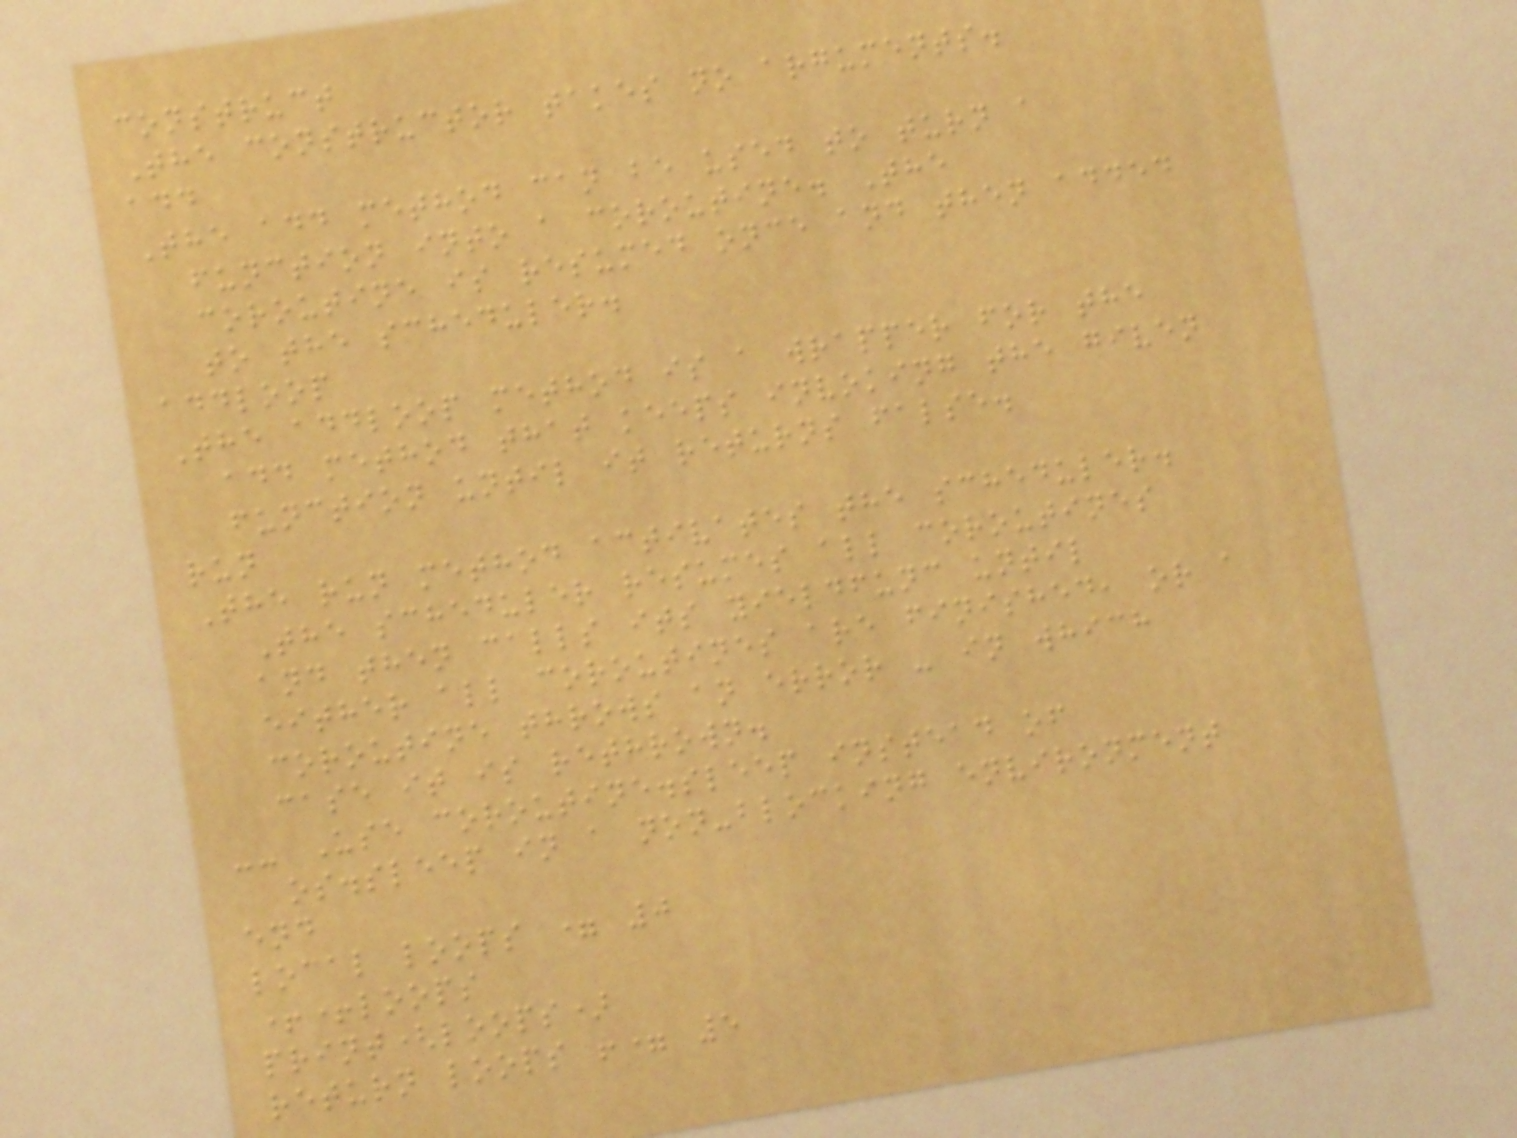construct
The constructor takes no arguments.
add
The add method can be used to turn a
function into a coroutine. The
coroutine is resumed once and then added
to the scheduler.
addloop
The addloop method is a wrapper for the
add method that keeps invoking the given
function until it returns false.
run
The run method activates the scheduler.
The scheduler resumes all coroutines
and then calls its yieldfunc until
either all coroutines are finished, or a
coroutine throws an error - in which
case it is rethrown.
-- Use coroutine.sleep instead of
os.sleep in a non-blocking environment
end
local loops = 0
++loops
print(loops)
return loops != 5
